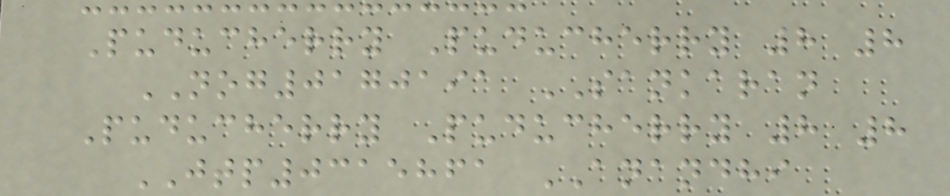Puducherry Puducherry 8 8
NOG0170191 SANKARAN
Puducherry Puducherry 8 8
JTP0315861 ANANDHI
